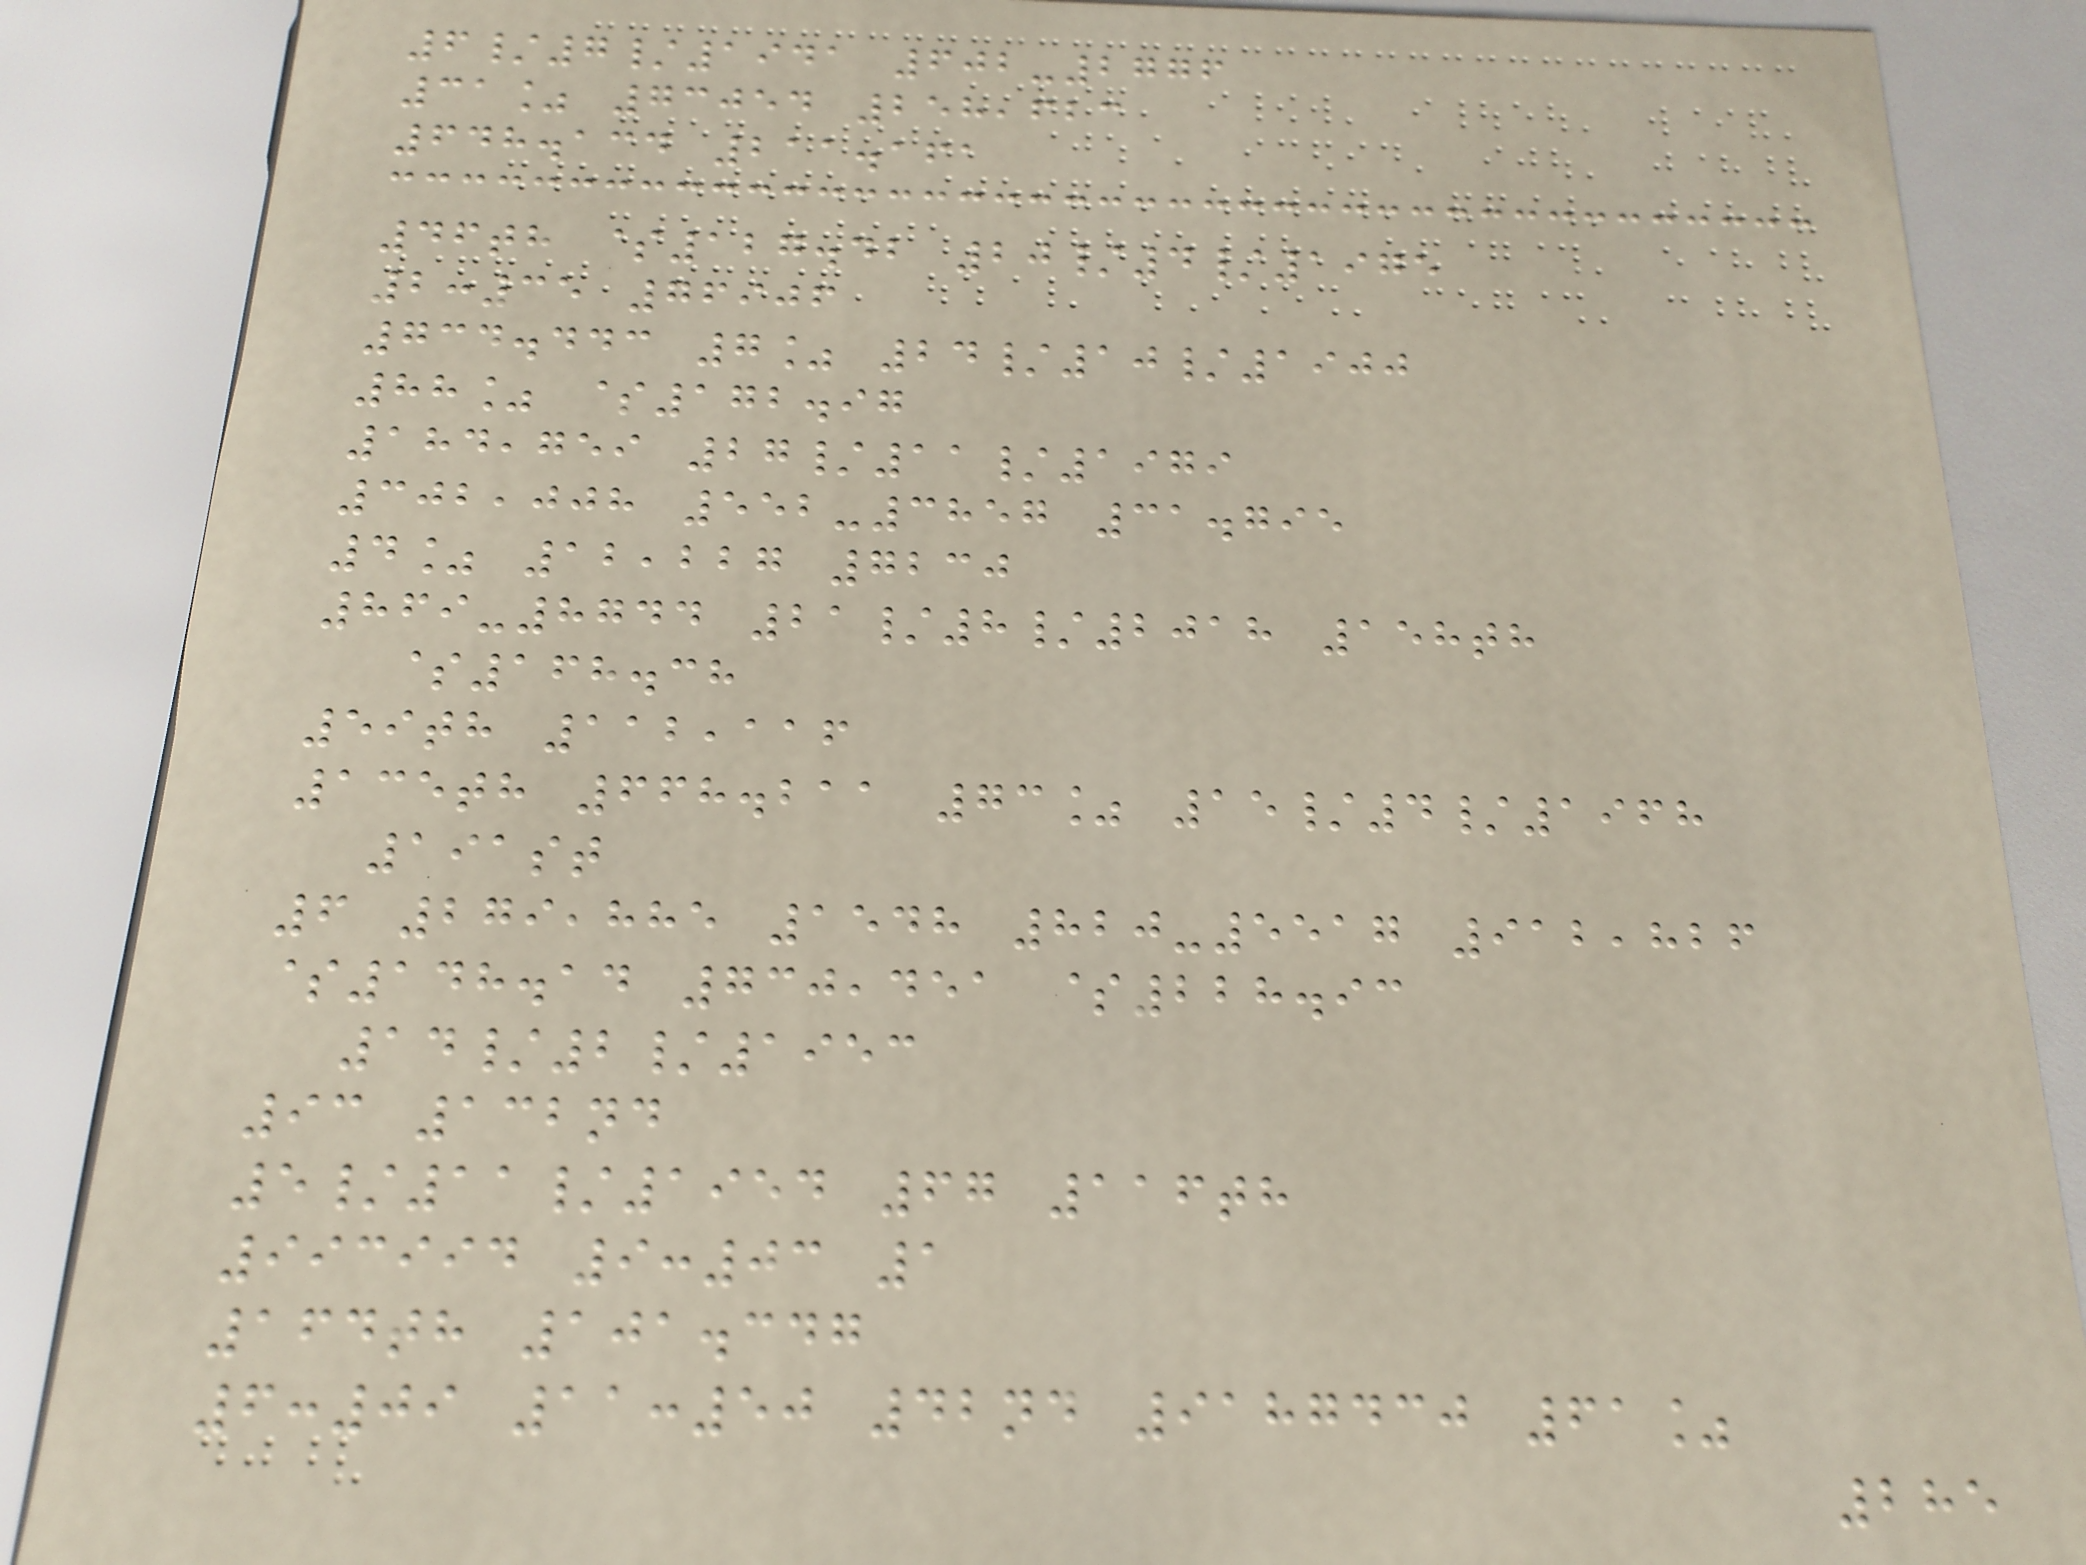6/7/1941 602-2776
31% 73054 258,623
648.134 211.161
46th $127.42 20/4/1975
2:35 76906
734.443 7% 24/10/1900
88% $172.97
184,759 27/11/1979
302,008 552-3857 31.795
4% 12,227 7230
869-8744 21/8/2018 158th
$168.38
59th 112,116
135th 668.211 73% 15/4/1968
191st
6 279,885 1548 820-5517 912,826
$148.14 730,451 $228.93
14/2/1953
93 132nd
5/11/1954 67 116th
993994 9:03 1
164th 101.347
6:09 11:50 42nd 9187430 61%
285
